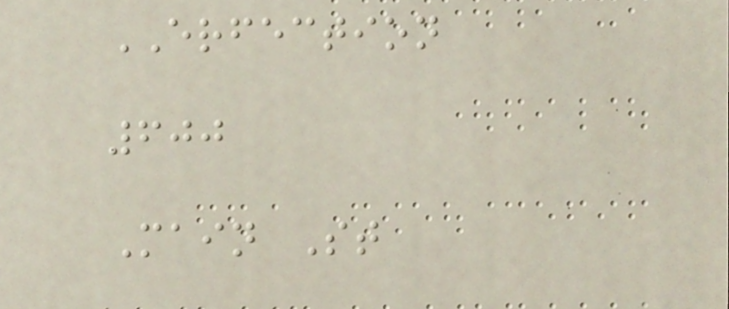ERFECTION
600
Main St
